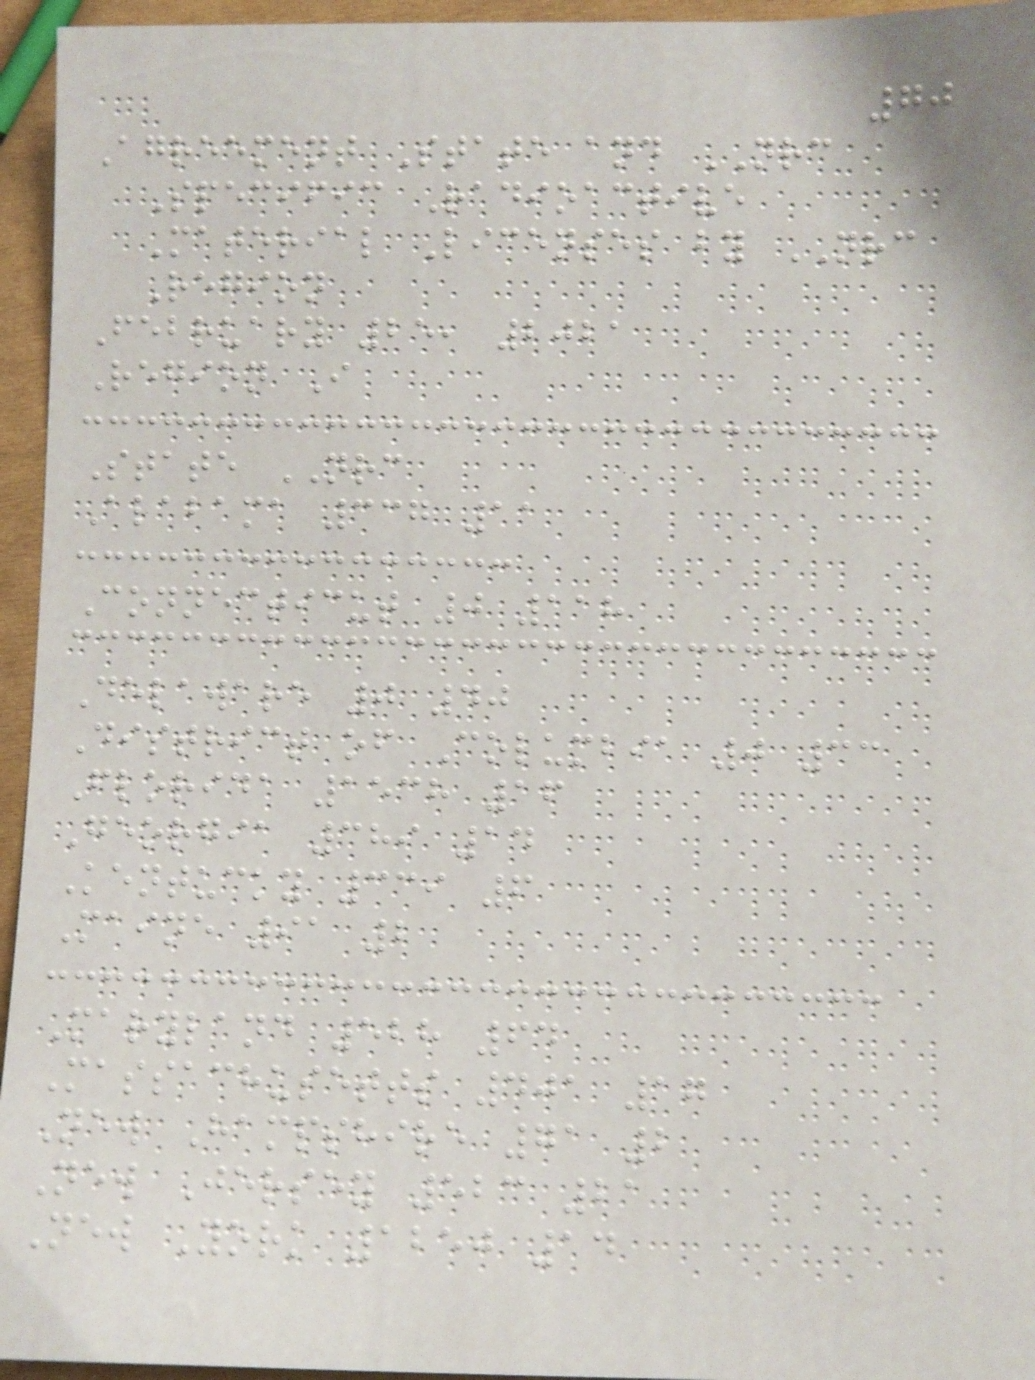70
Agreement State and NRC
Specific Radioactive
Material Licenses by NRC
Region
February 25, 2021
Region I
State NRC
Alabama 337 11
Connecticut 0 118
Delaware 0 40
District of Columbia 0 33
Florida 1538 16
Georgia 389 14
Kentucky 339 6
Maine 91 2
Maryland 528 64
Massachusetts 401 17
New Hampshire 71 2
New Jersey 523 21
New York 1250 14
